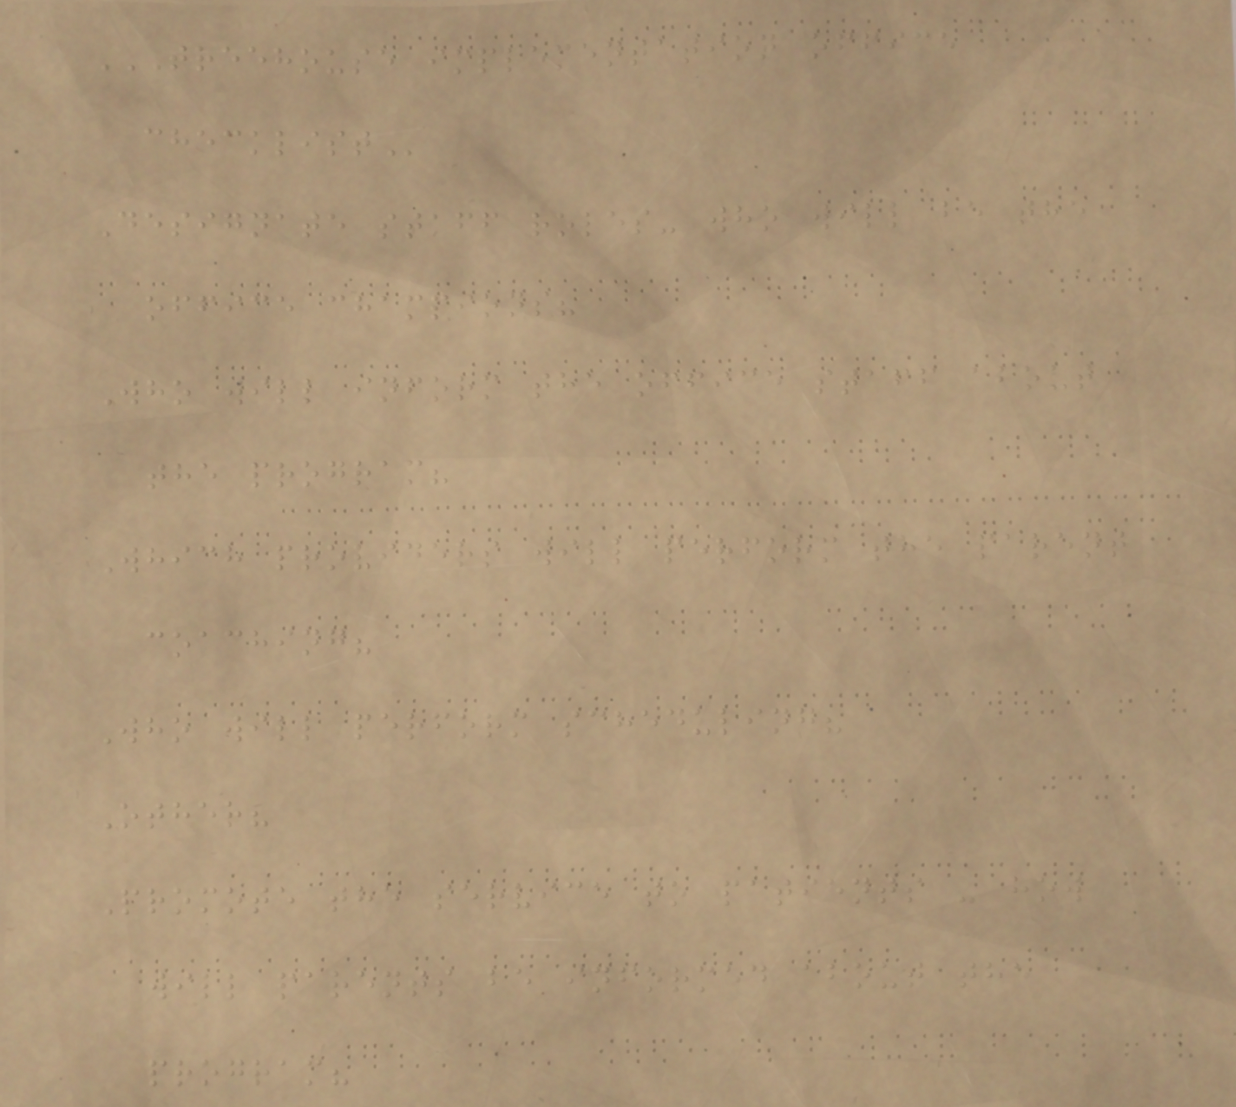TREEHOUSE IMPLEMENTATION OFFICE
CHECKLIST
Designate staff roles- who will be the
office champions?
Who will inform the office staff about
the program?
Which providers will perform the parent
coaching?
Who will perform scheduling?
Other?
Promote the service to patients - how
will parents be informed about the
program?
